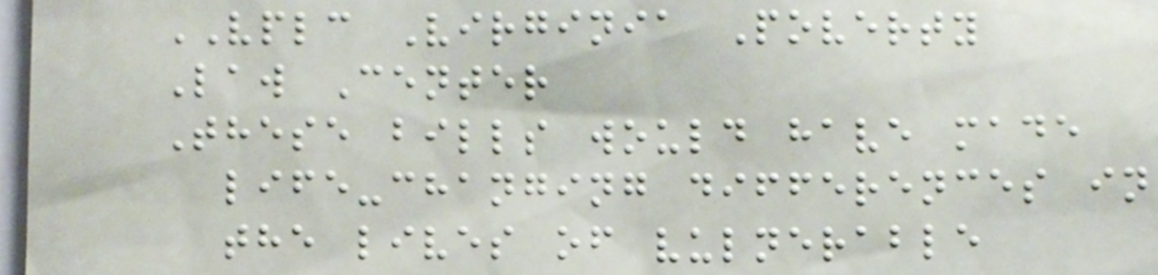VPLC Virginia Poverty
Law Center
These bills would have made
life-changing differences in
the lives of vulnerable
